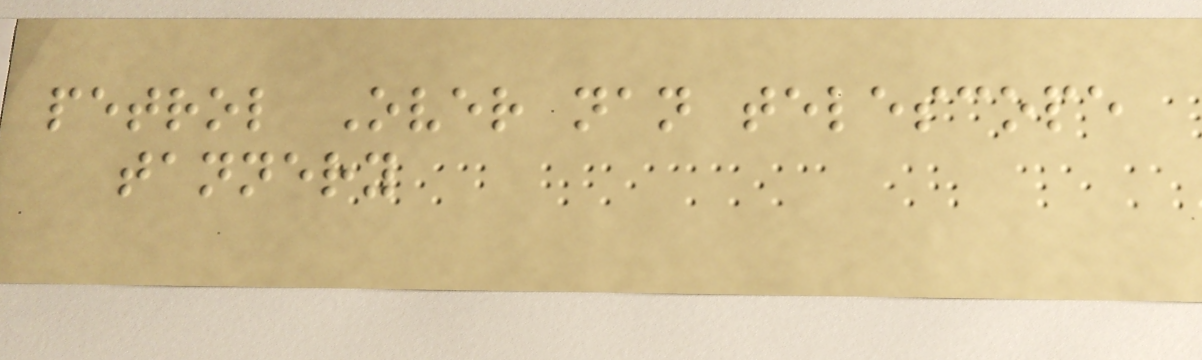petrol Over nan telescope
tannery
